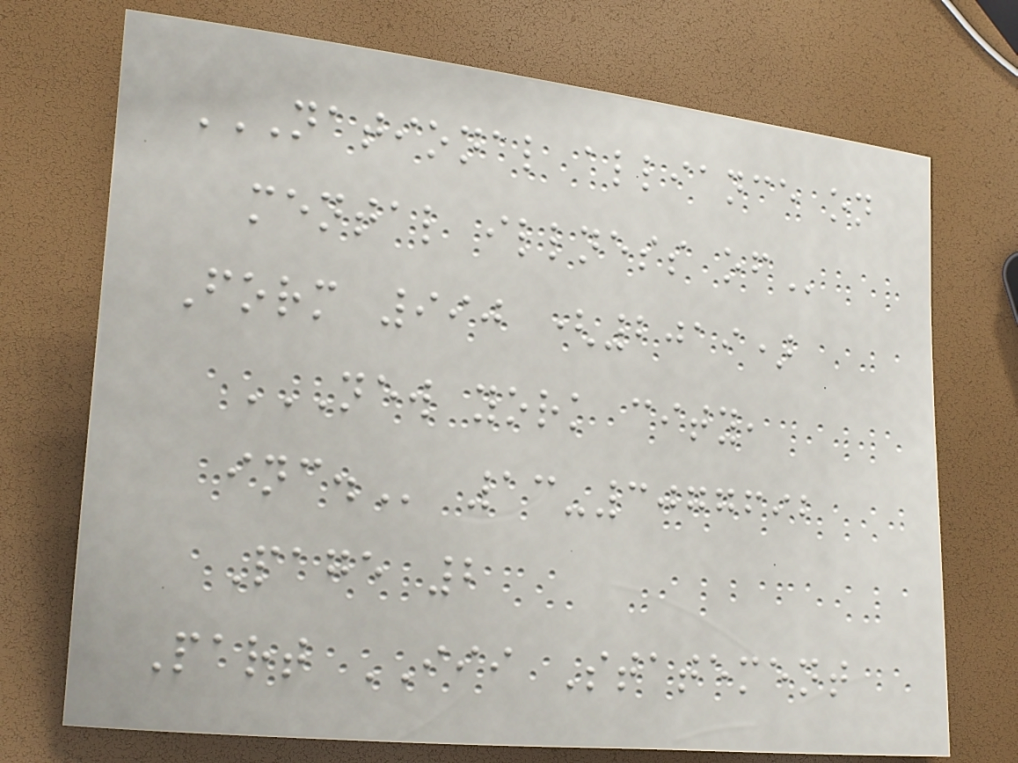NATIONAL ALLIANCE ON
MENTAL ILLNESS OF
Form 990 (2019)
NEW YORK CITY,
INC. 13-3077692
Page 2
Part III Statement
